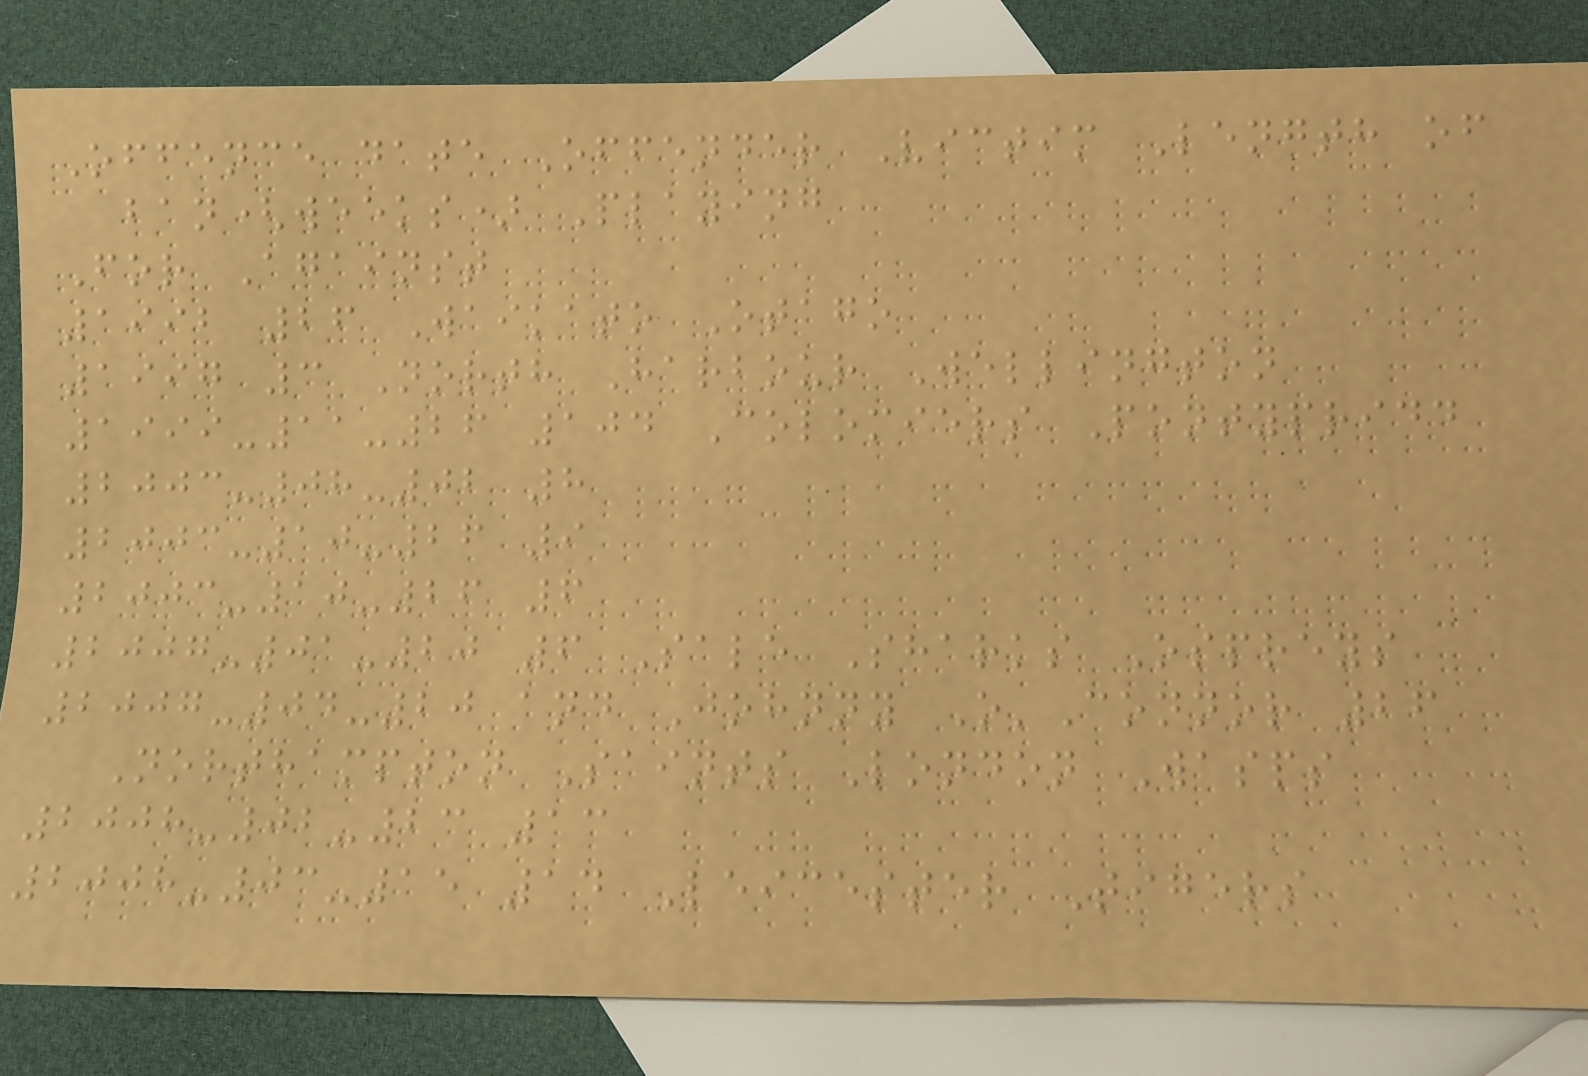Offence date Offender Victim Length of
ban(weeks) Playing
For Against
1992 26 Waikato Otago
1997 3 North Harbour Wellington
1999-11-26 104 Colomiers Pontypridd
2003-08-02 8
2003-10-26 9
2003-10-26 6
2007-01-20 6 Sale Sharks Ospreys
2007-04-20 and Johnny O'Connor 26
Northampton Saints London Wasps
2008-02-23 13
2008-03-15 14 Leicester Tigers
